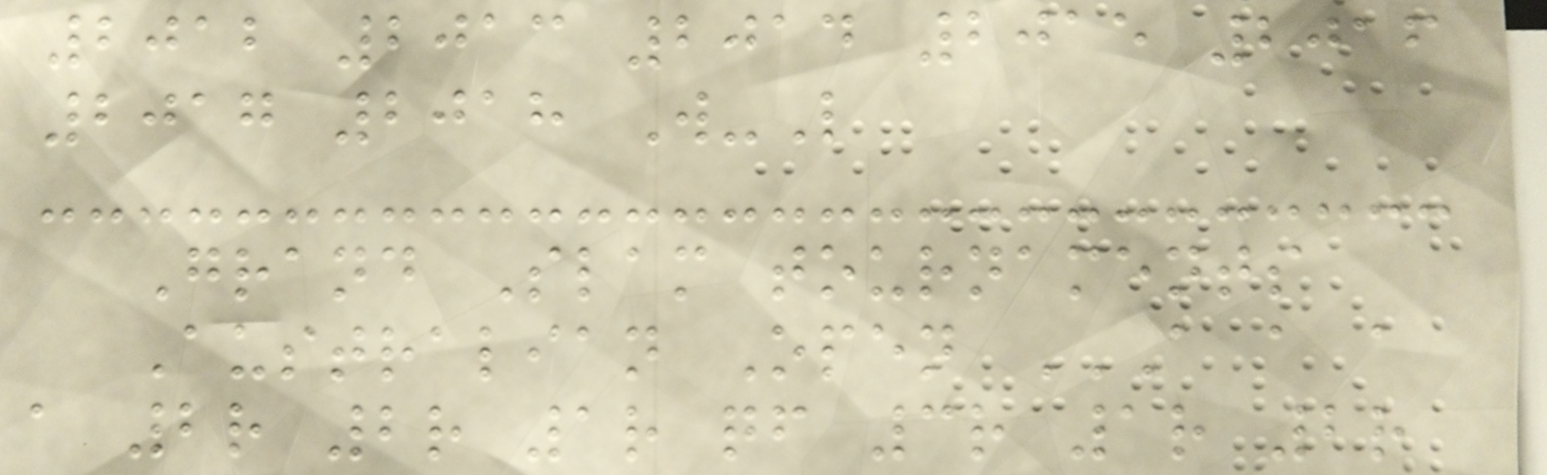2012 2013 2014 2015 2016
2017 2018 W-L
Grand Slam tournaments
Australian Open A A A
A 2R 2R 1R QF 3R 1R 2R
